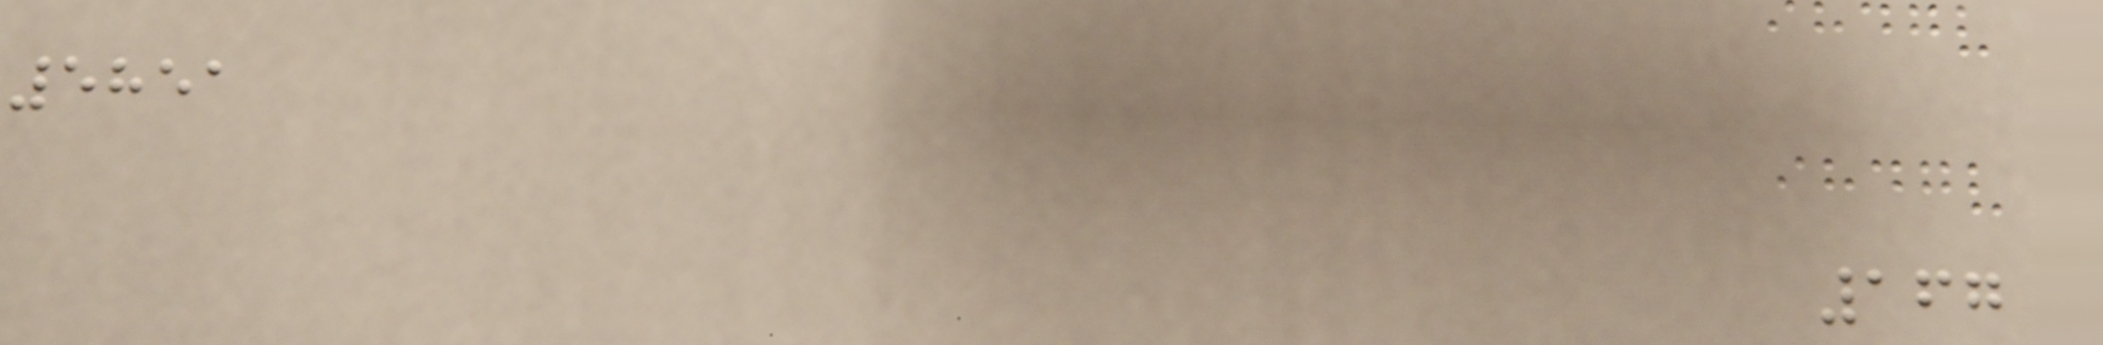5851
167
